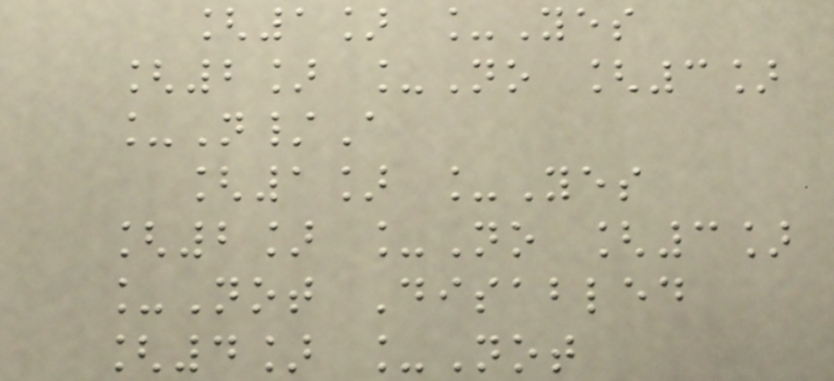[1] _Yes
[2] _No [3]
_N/A
[1] _Yes
[2] _No [3]
_Not Disabled
[4] _Not
